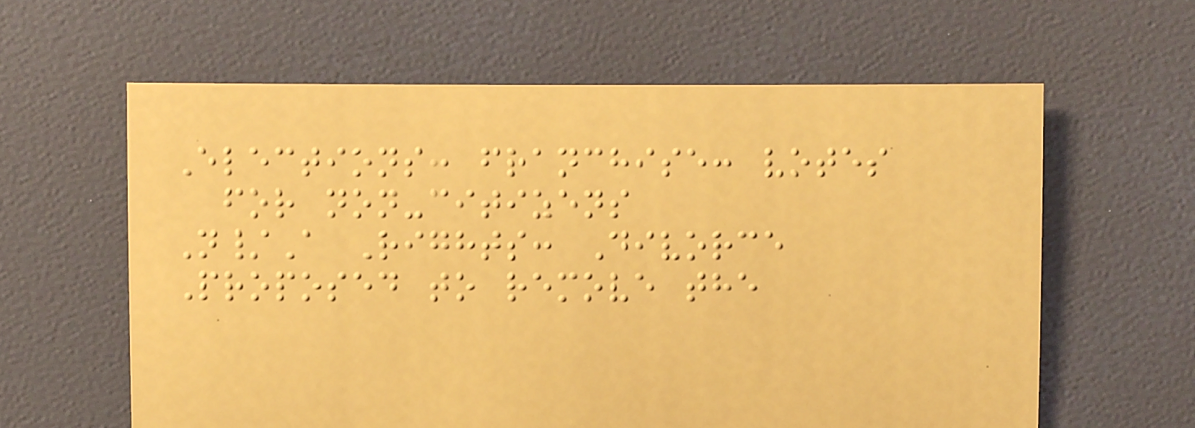Elections: franchise: votes
for non-citizens
N/A Rights: Divorce
Proposed to remove the
